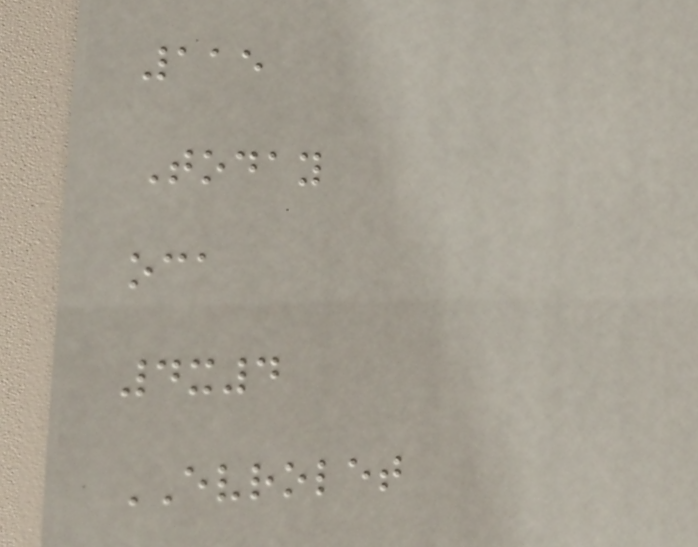115
Today
oca
4x4
EVROLET
